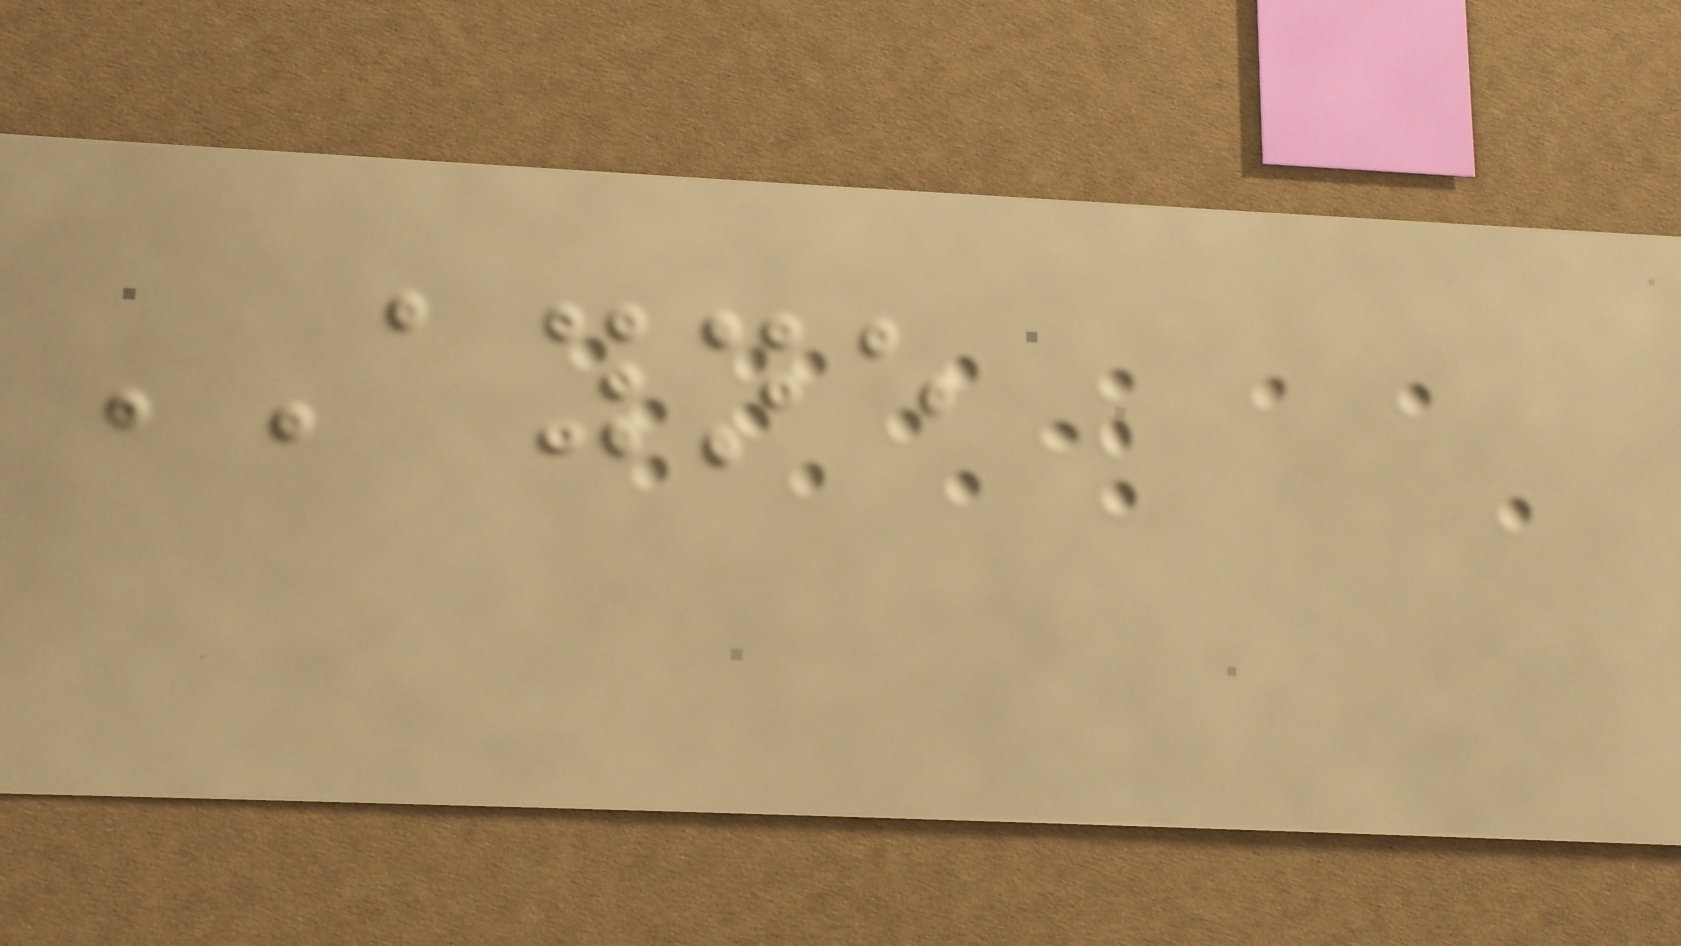AYNE
